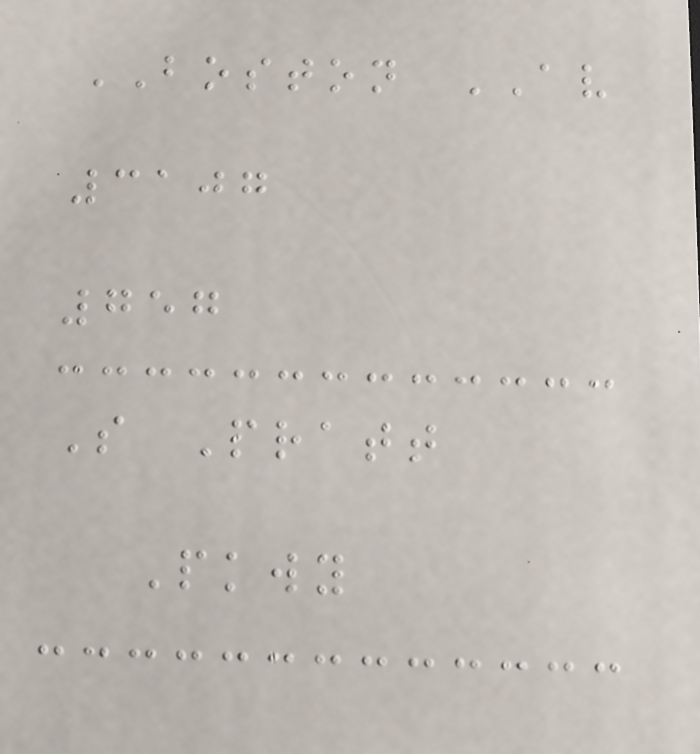BOSTON AV
3107
757
S Pratt
Pkwy
